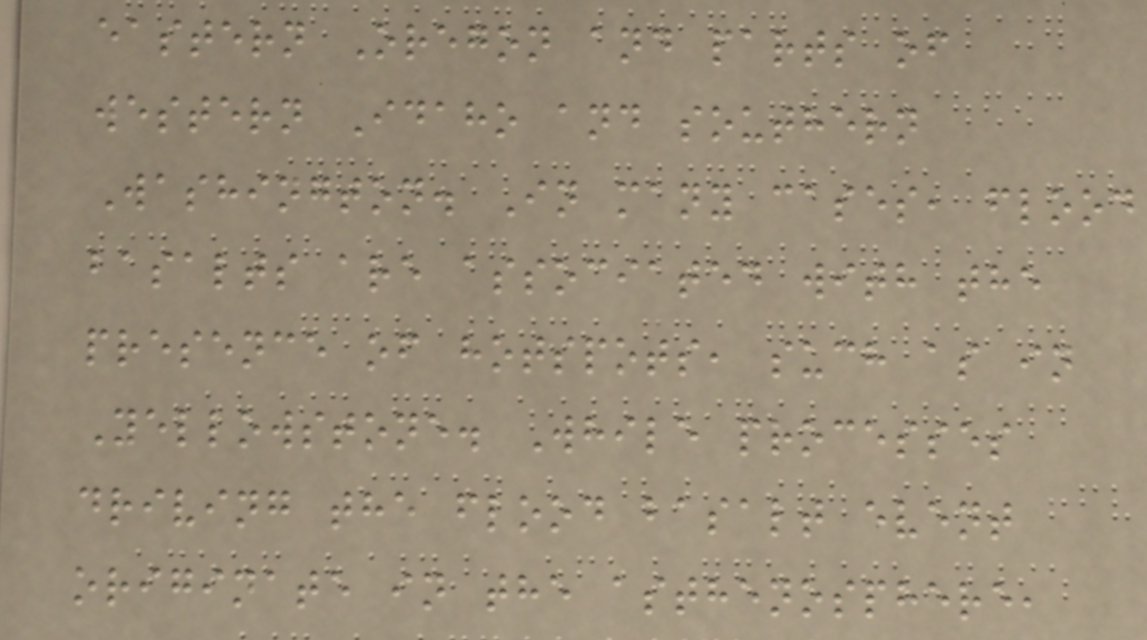eastern Oregon and parts of
western Idaho and southern
Washington. In many cases, flood
basalts are associated with the
presence of hotspots, such as in
Yellowstone. While processes
driving the flood basalt event
originate in the asthenosphere,
